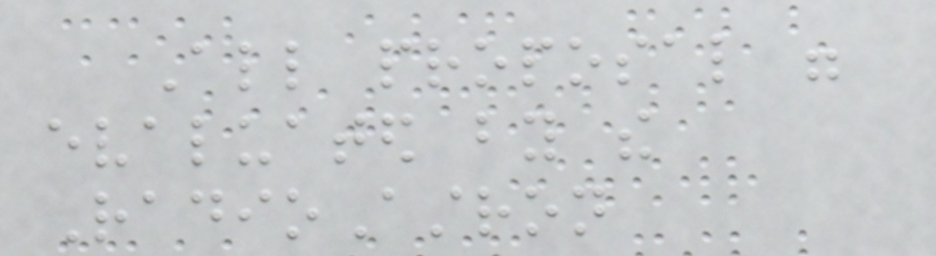All proposal were
evaluated by the
RadioAstron
